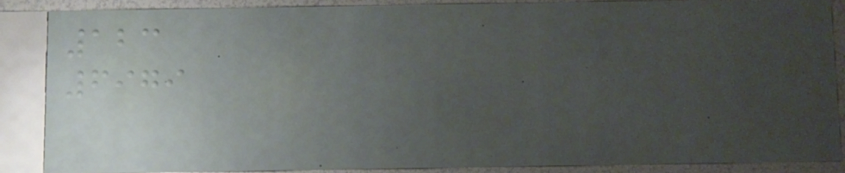123
6979
